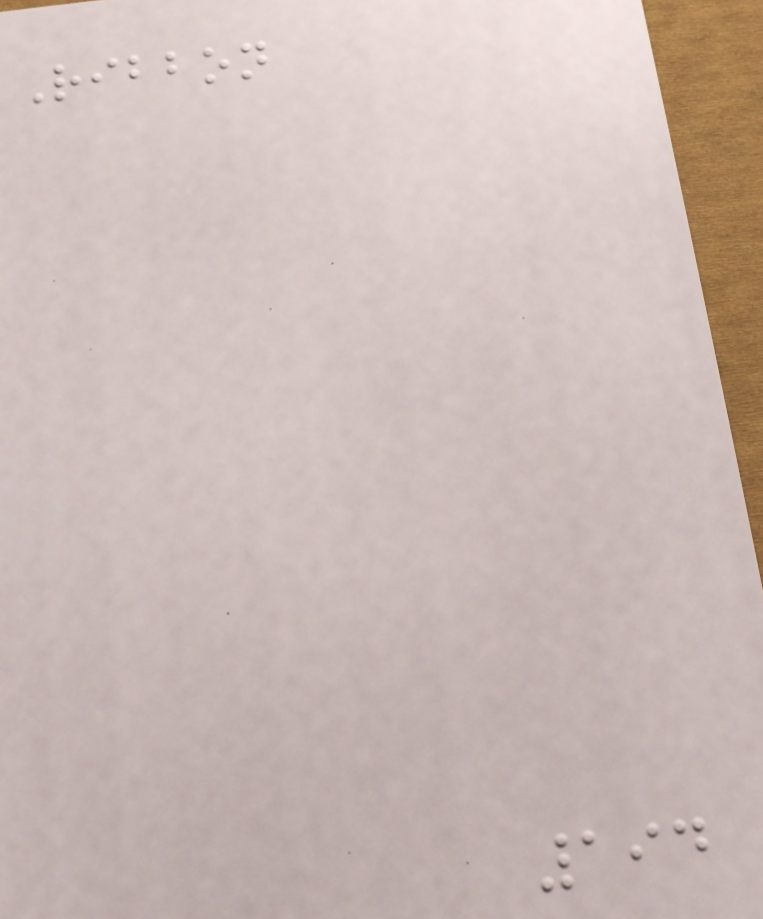Ribbon
194
